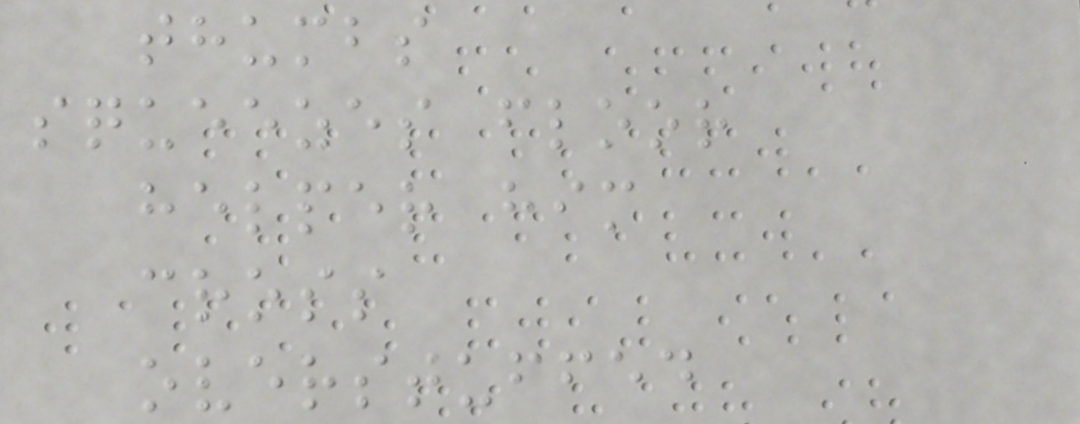thumbs
squeezes floor
helper him
cross
overstuffed
